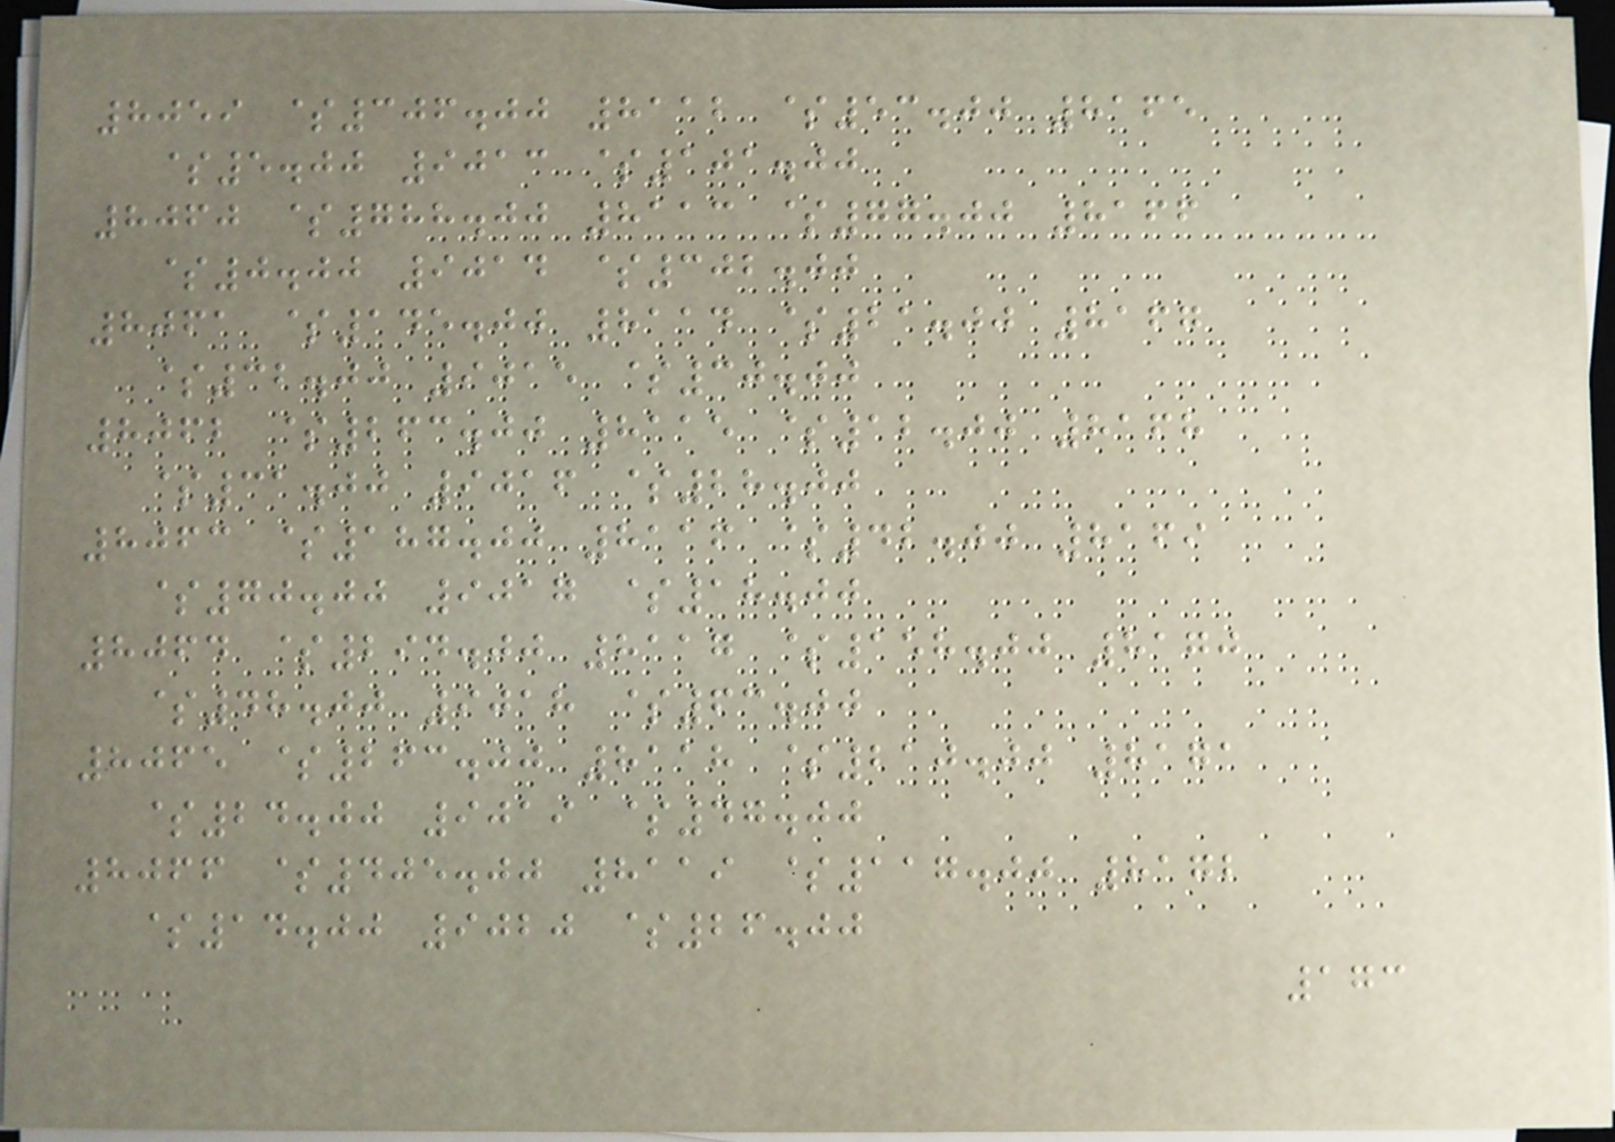8059 $306.00 8112 $53.00 8165
$5.00 9013 $101.00
8060 $788.00 8113 $77.00 8166
$0.00 9014 $302.00
8061 $145.00 8114 $21.00 8167
$32.00 9015 $30.00
8062 $263.00 8115 $12.00 8168
$31.00 9016 $28.00
8063 $187.00 8116 $42.00 8169
$70.00 9017 $18.00
8064 $294.00 8117 $158.00 8170
$48.00 9018 $63.00
8065 $263.00 8118 $210.00 8171
$24.00 9019 $47.00
8066 $405.00 8119 $117.00 8172
$14.00 9020 $26.00
173
